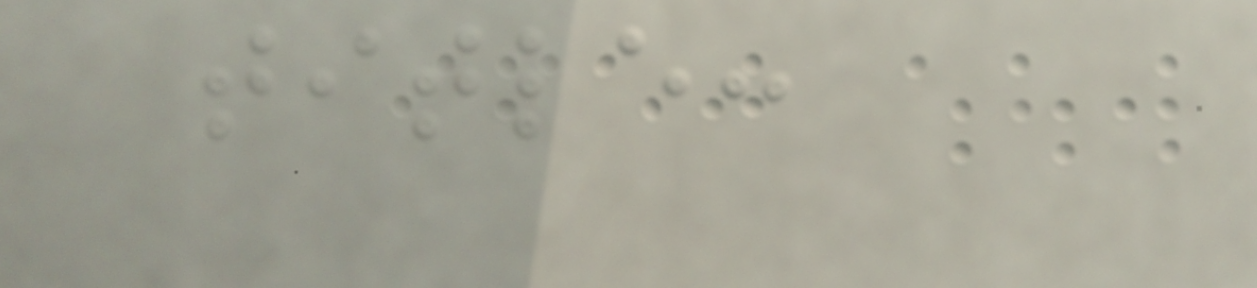title:
